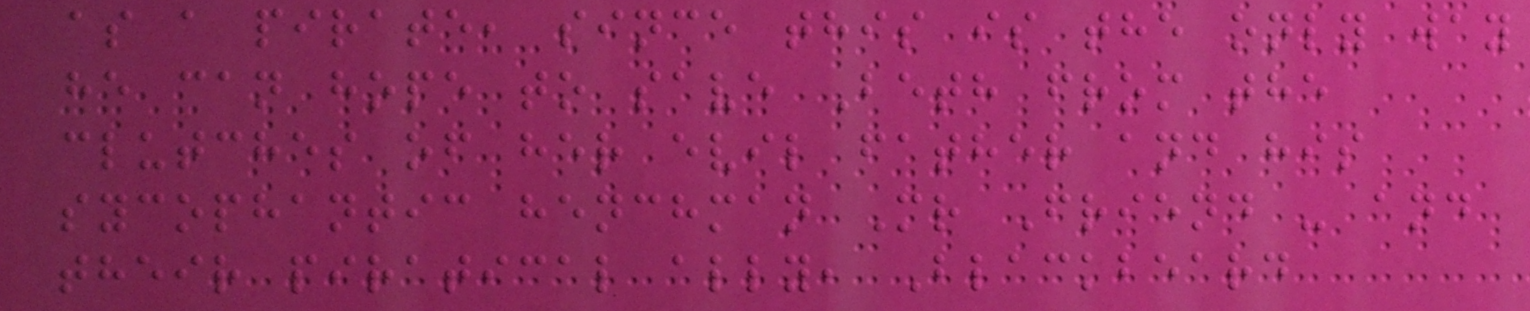as a pirate, since this is the only way
he can hope to save Beth from the
clutches of her evil father and his
sycophantic henchman Mr Friend - and
their piratical ally, Blackbeard
